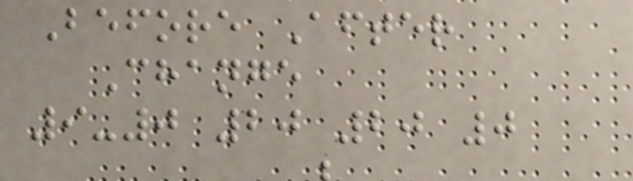Before After
Change
9-0 20 20 0
